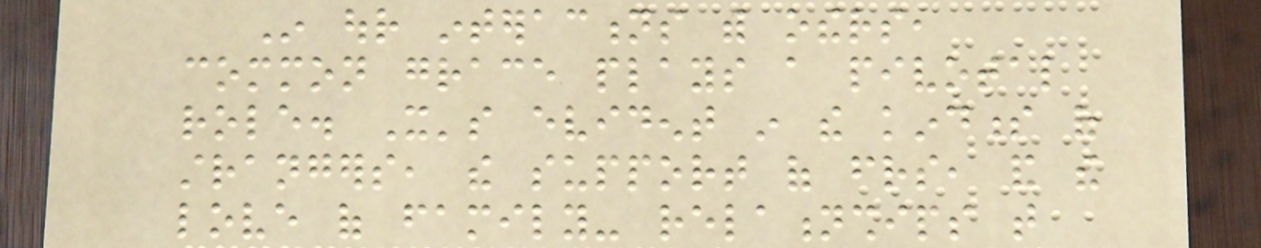In our interactions with others,
common grace plays a pivotal
role. It's evident in the kindness of
strangers, the support of friends, and the
love of family- relationships that
